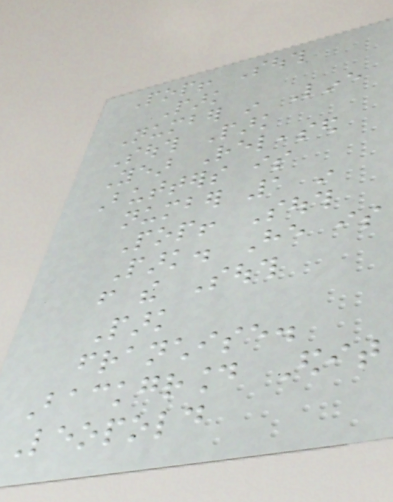Pop! South
Park
Number in Line
South Park
Year Released
Butters is
number 1 in
Pop! South
Park. He is
from the South
Park
franchise.
Background Edit
Leopold
